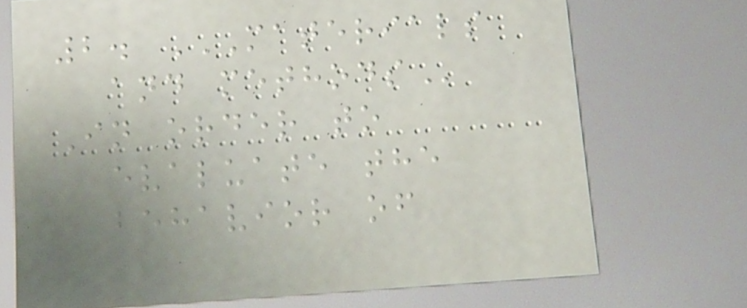2. MATERIALS
AND METHODS
In order to
evaluate the
behavior of
